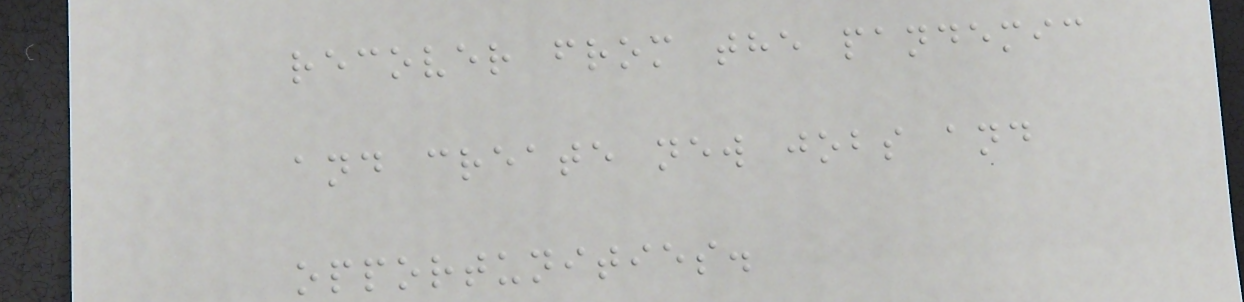recover from the pandemic
and create new jobs and
opportunities.
